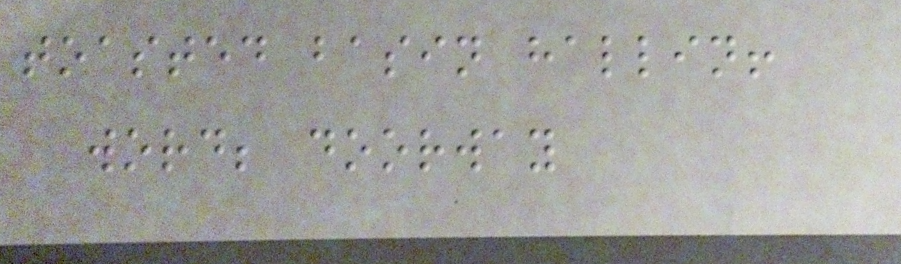toasted basin hallin!
word; doorway
